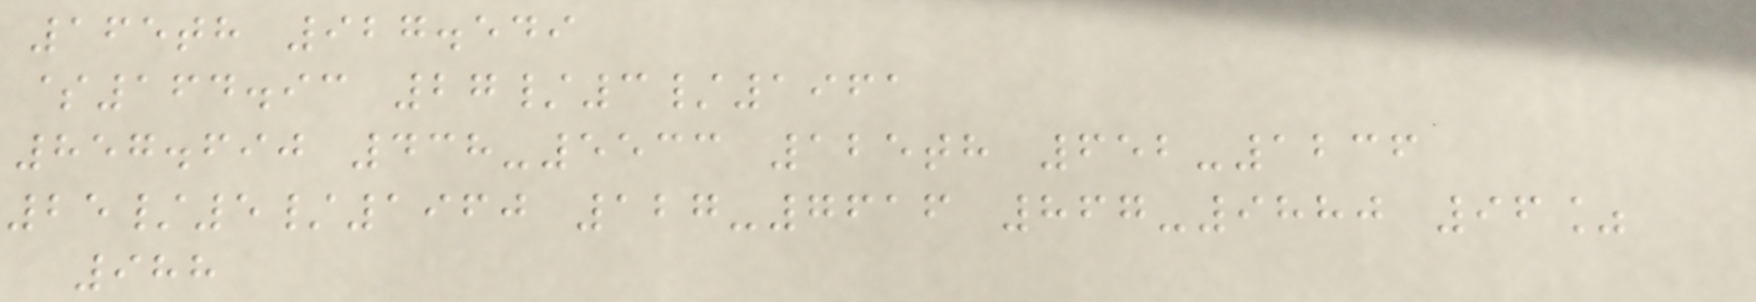165th 927.549
$164.93 27/3/1961
857.690 438-5533 125th 652-1236
25/5/1960 127-7616 867-9880 96%
988
